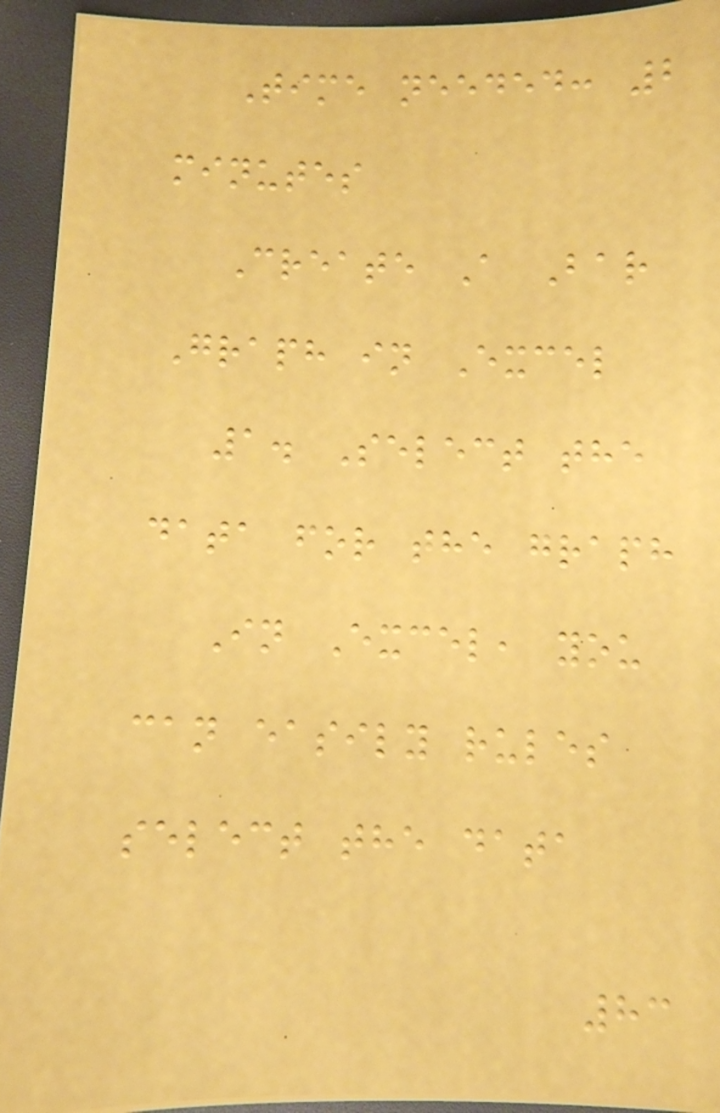Time needed: 2
minutes
Create A Bar
Graph in Excel
1. Select the
data for the graph
In Excel, you
can easily rules
select the data
83
